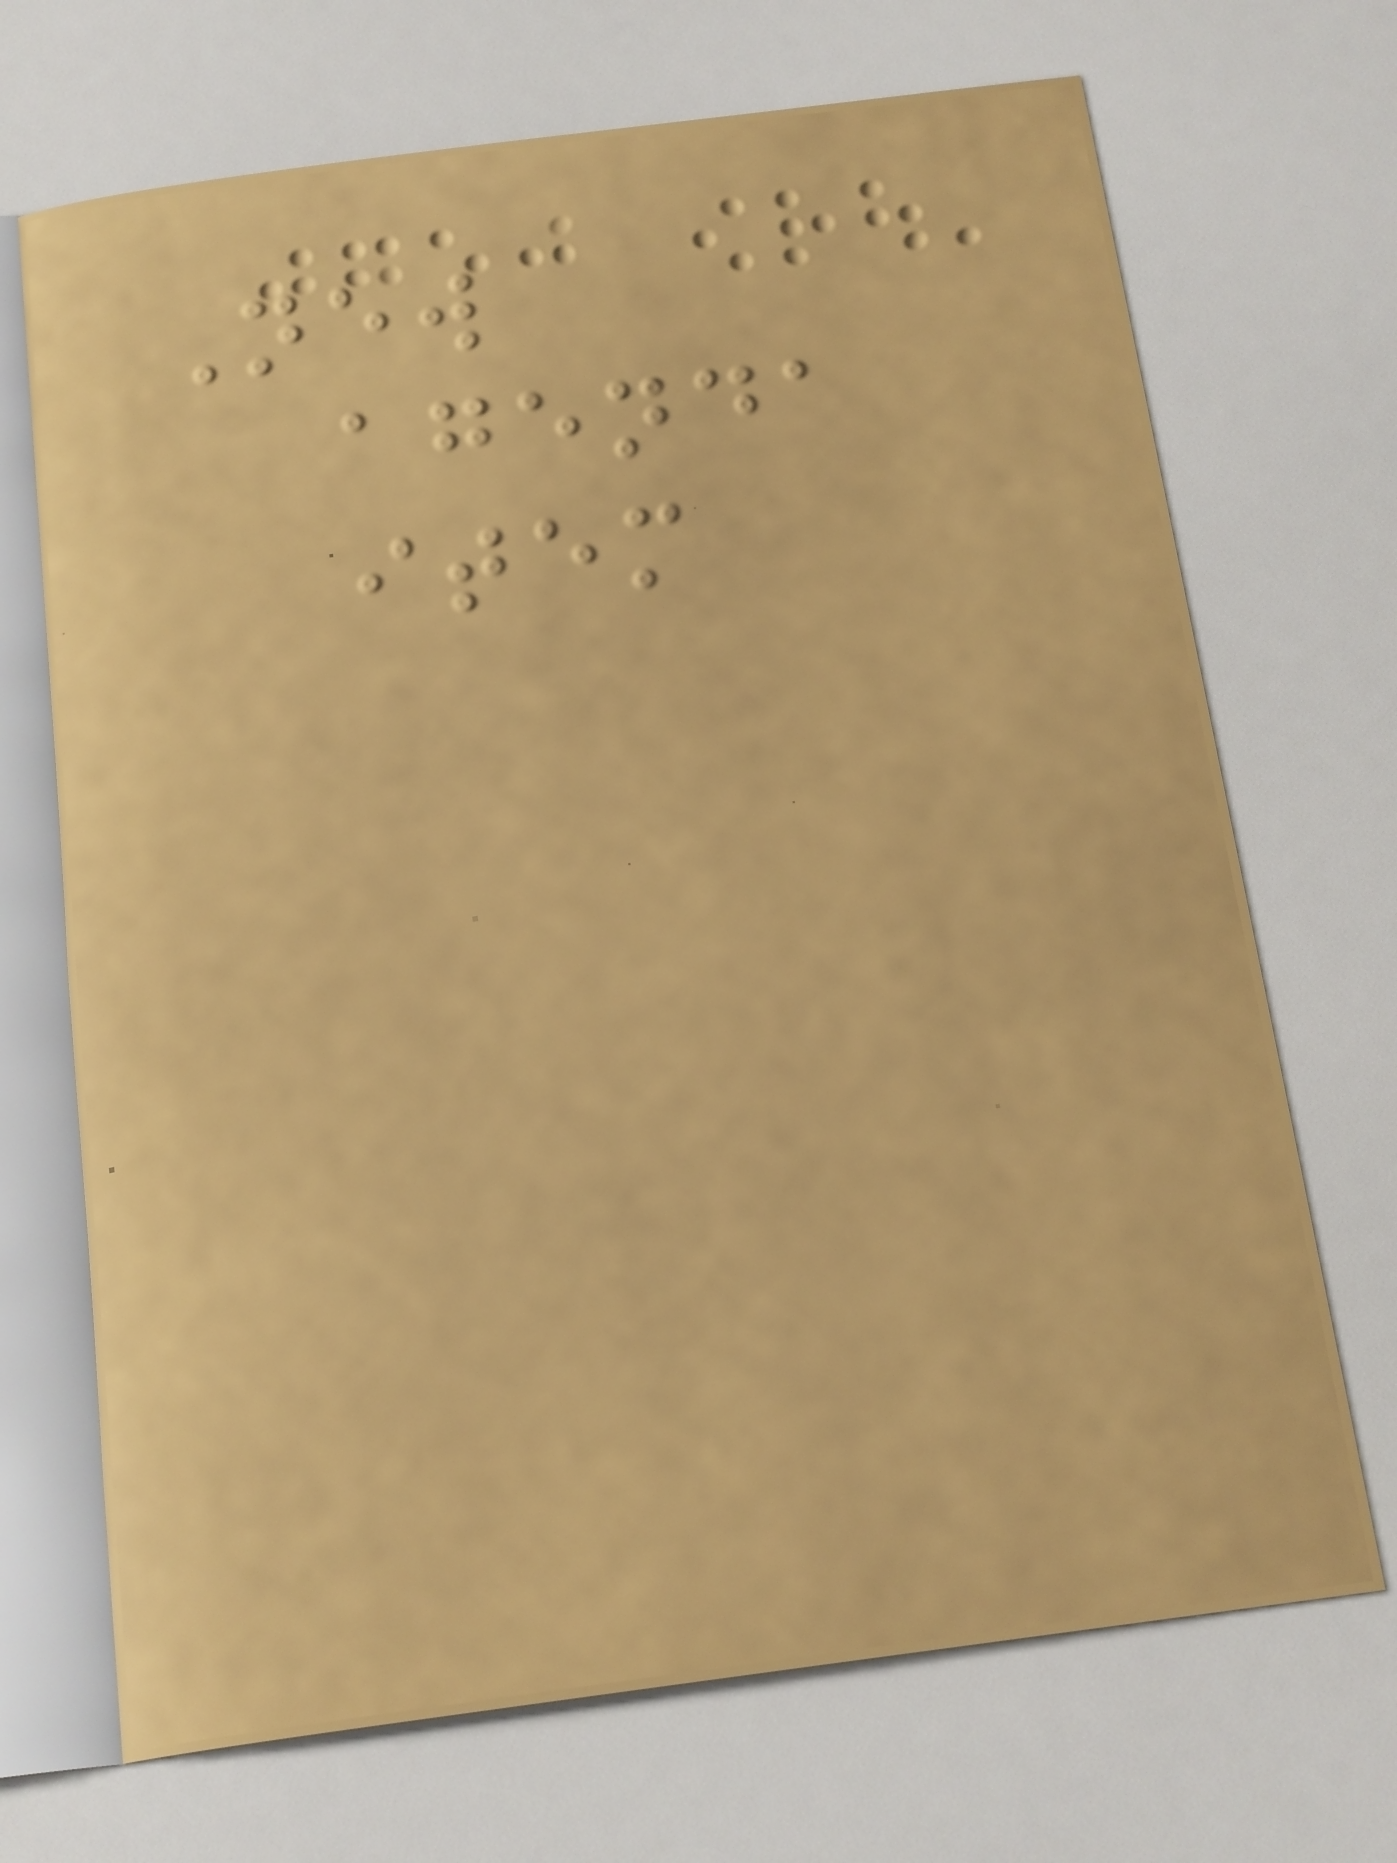New
agenda
item
